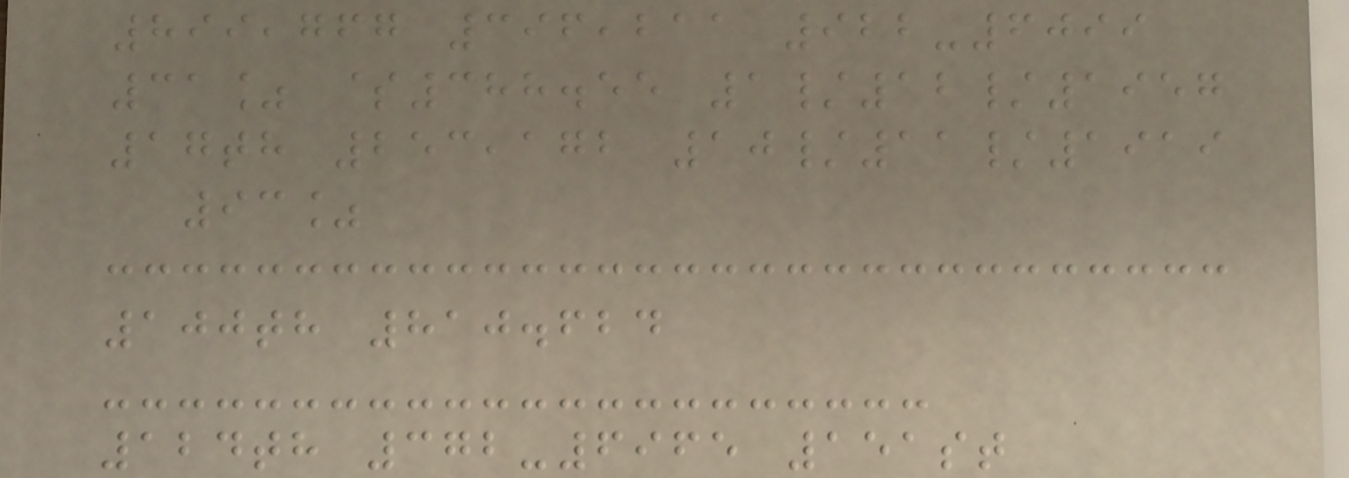899,767 396,211 922-6099
31% $388.55 1/12/1957
17th 253,172 10/11/1919
93%
100th 810.624
124th 372-6965 151st
